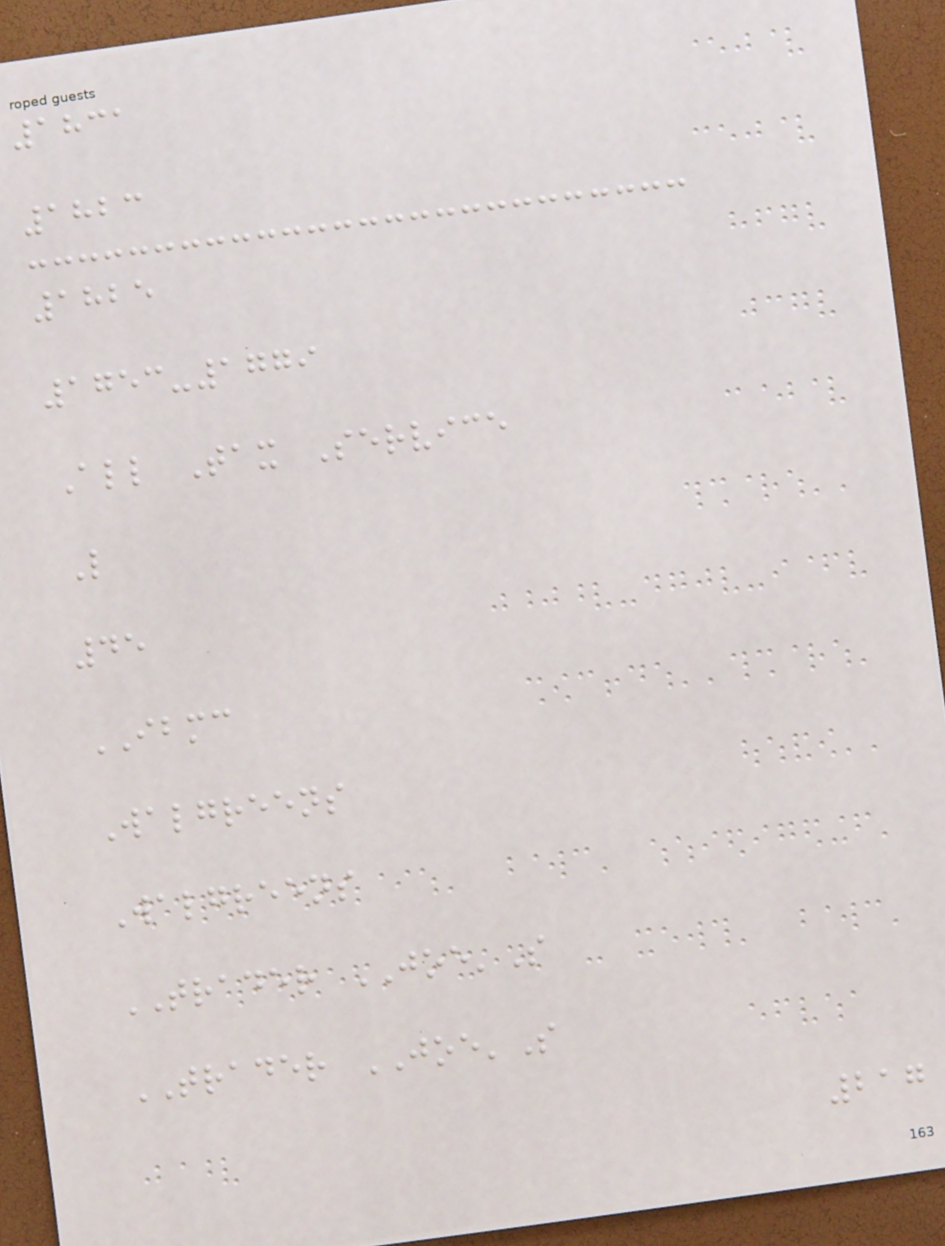1831
1823
1825
1753-1779
All Tax Service
L
45
IBMC
Walgreens
Walgreens
TRADER JOE'S
TRADER JOE'S
217
